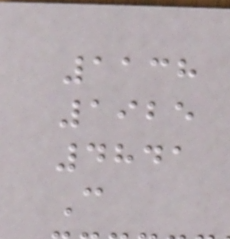1138
1925
4841
C
